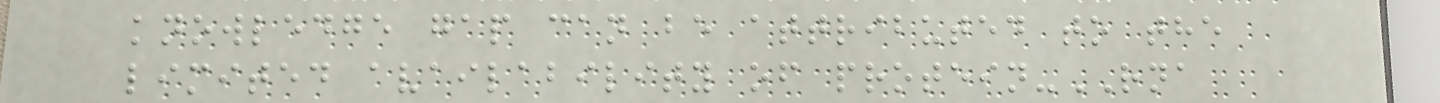knowledge gap can be attributed to the
limited availability of protein-RNA
